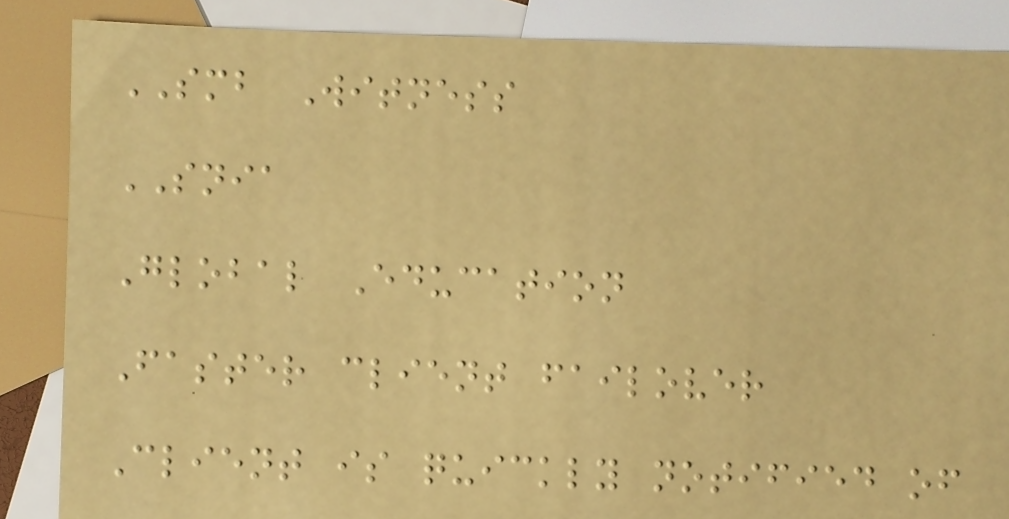SMB Witness
SNIA
Global Education
Faster client failover
Client is quickly notified of
